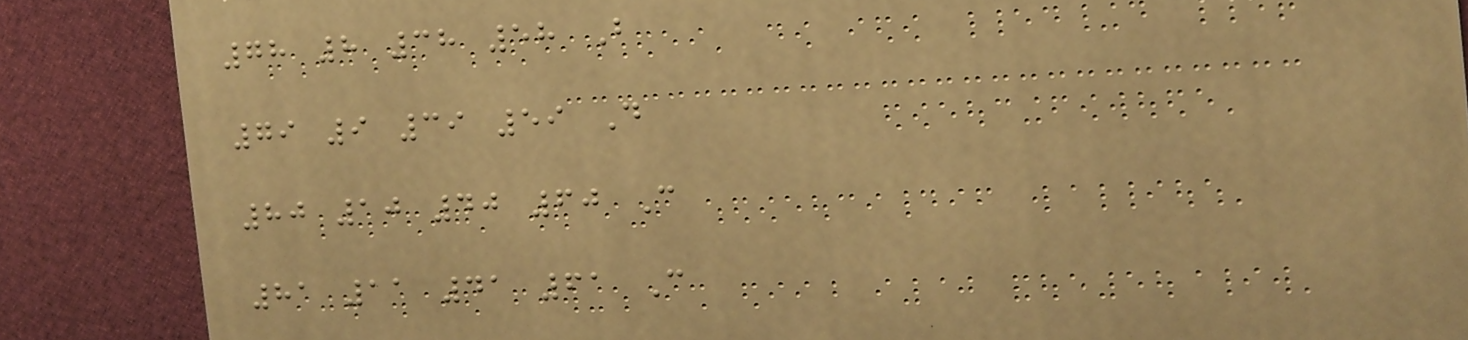78 8 38 58 B
79 9 39 59 D
80 10 40 60 C
81 11 41 61 C
